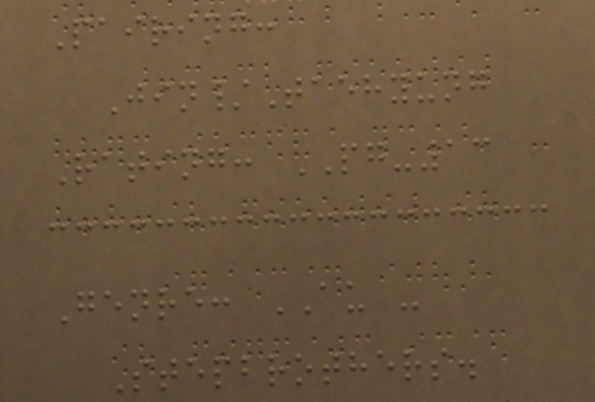Pairing:
Jin/Taehyung
Rating: PG-13
Genre: AU -
Stepbrothers.
